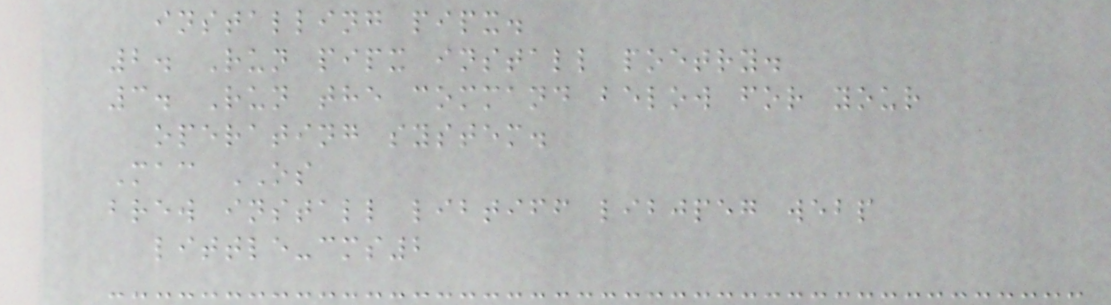installing pipx.
2. Run pipx install poetry.
3. Run the command below for your
operating system.
Mac OS
brew install libtiff libjpeg webp
little-cms2
